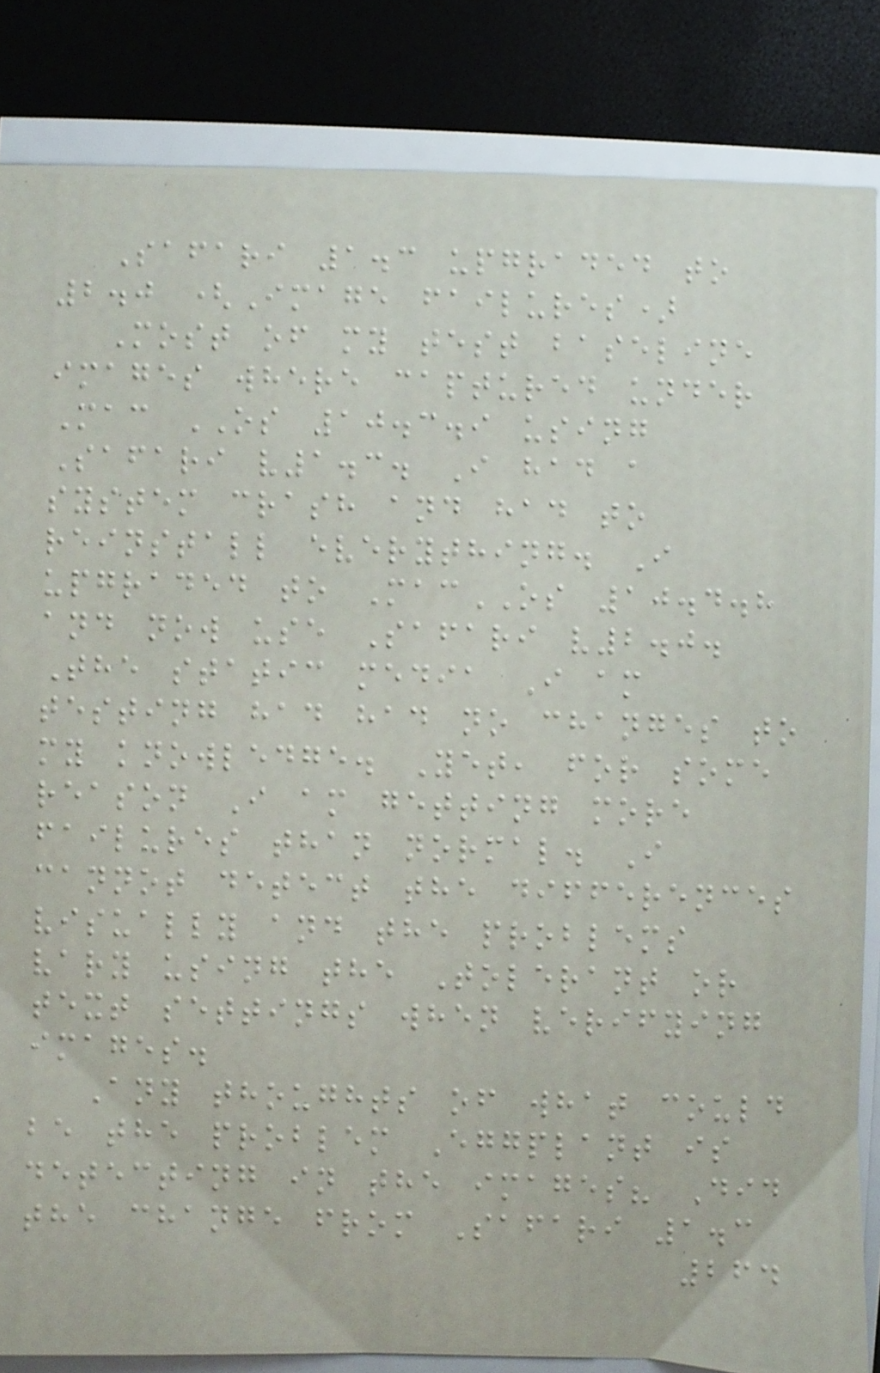Safari 1.3 upgraded to
2.0 (Image failures)
Most of my test baseline
images where captured under
Mac OS 10.3.9 using
Safari v1.3. I had a
system crash and had to
reinstall everything. I
upgraded to MacOS 10.4.8
and now use Safari v2.0.
The static media I am
testing had had no changes to
my knowledge. Yet, for some
reason I am getting more
failures than normal. I
cannot detect the differences
visually and the problems
vary using the Tolerant or
text settings when verifying
images.
Any thoughts of what could
be the problem Eggplant is
detecting in the images? Did
the change from Safari 1.3
264
